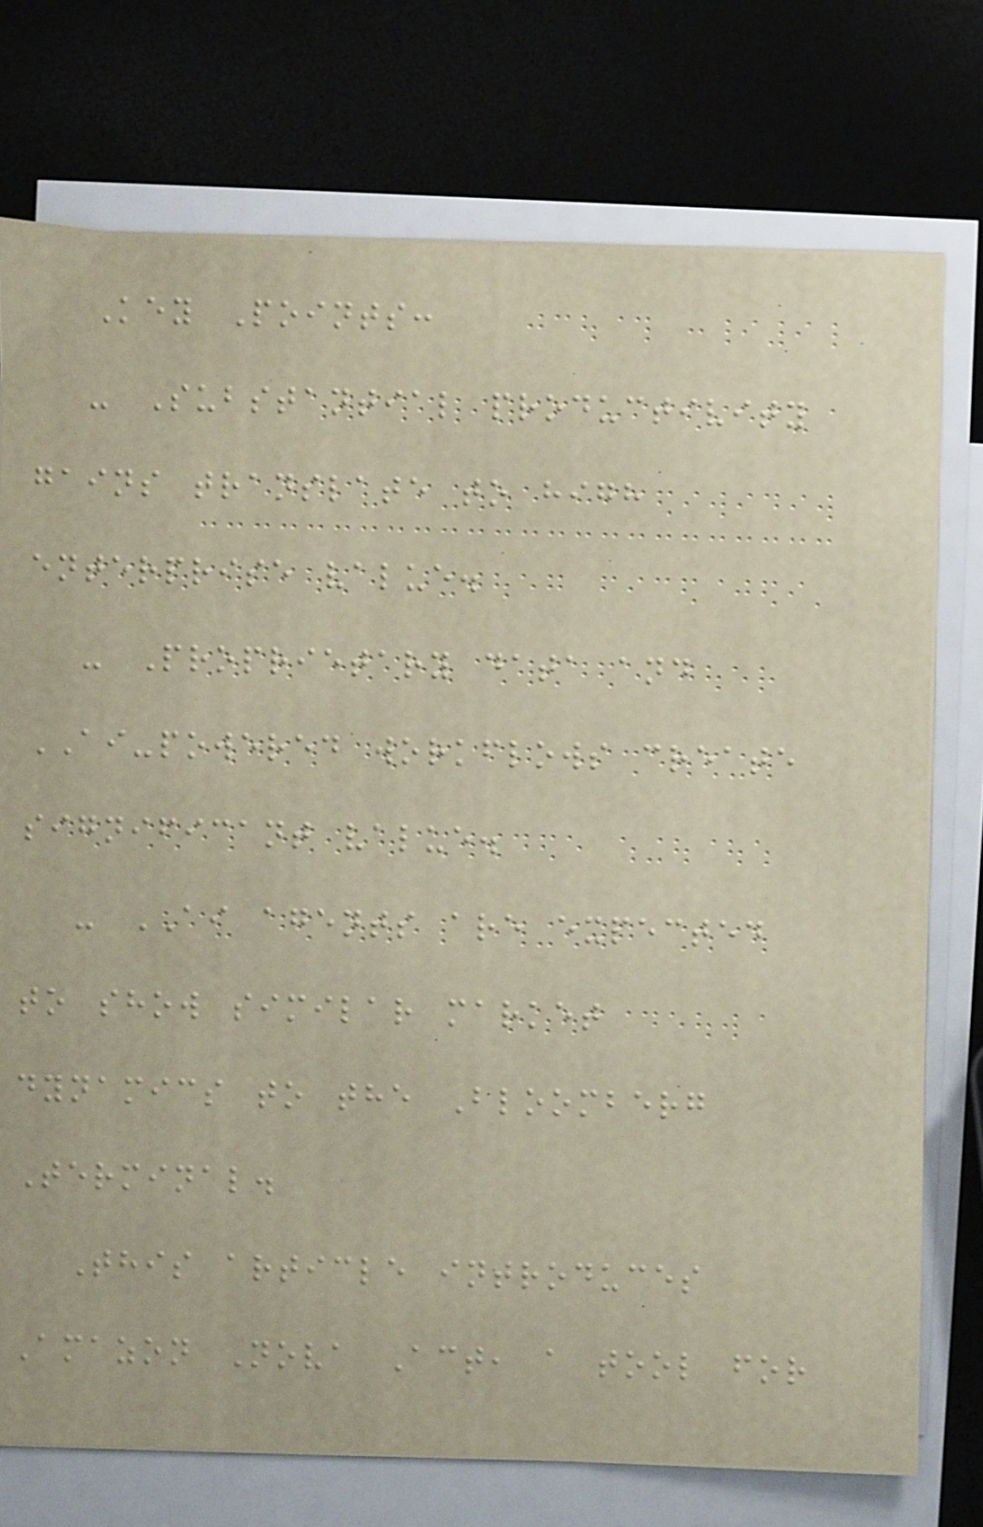Key Points:
- Substantial productivity
gains translate to high
enterprise value.
- Proprietary data and
AI-powered workflows create
significant value.
- AI agents are expected
to show similar market
dynamics to the Bloomberg
Terminal.
This article introduces
Amazon Nova Act, a tool for
